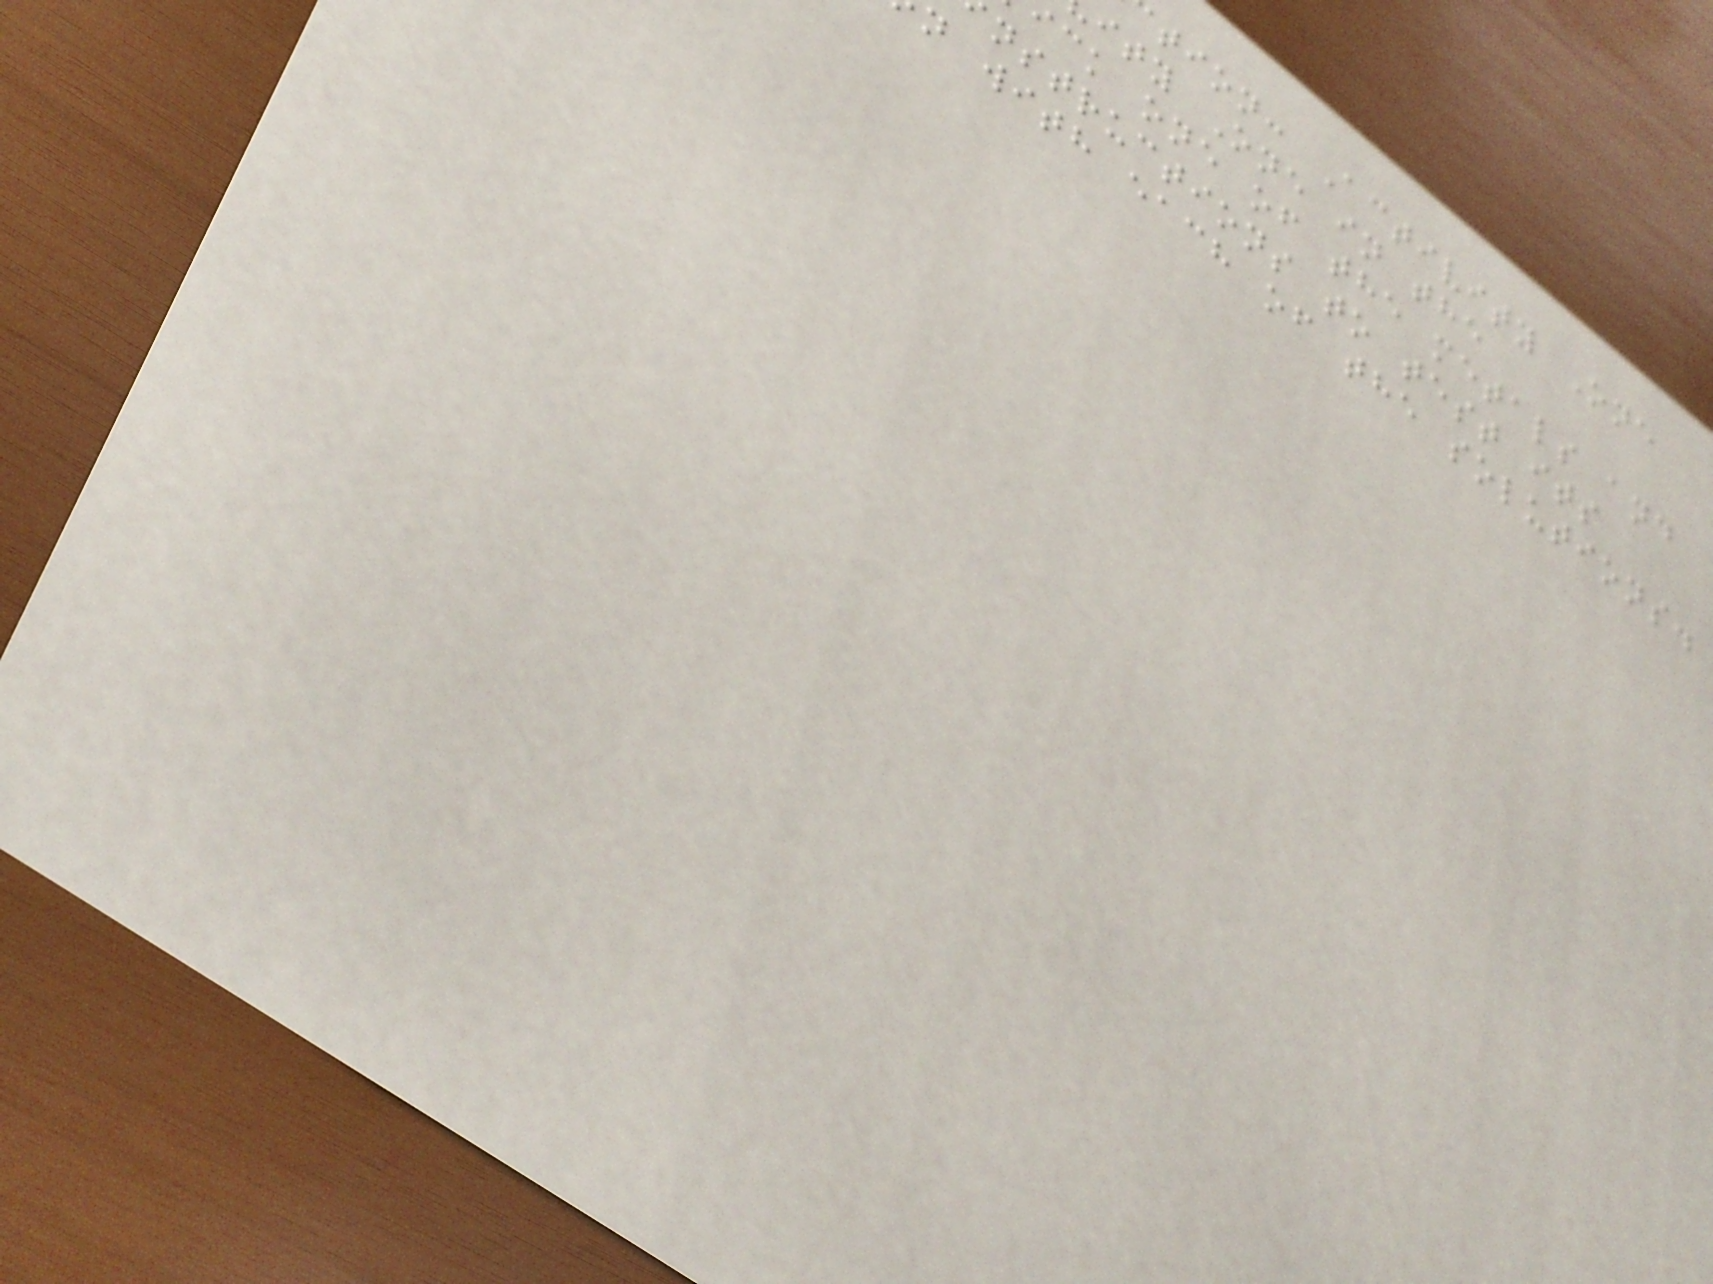tion: Activity One
ity One in the
ick one of the metals and
nstructions to test its
n with each of the solutions.
